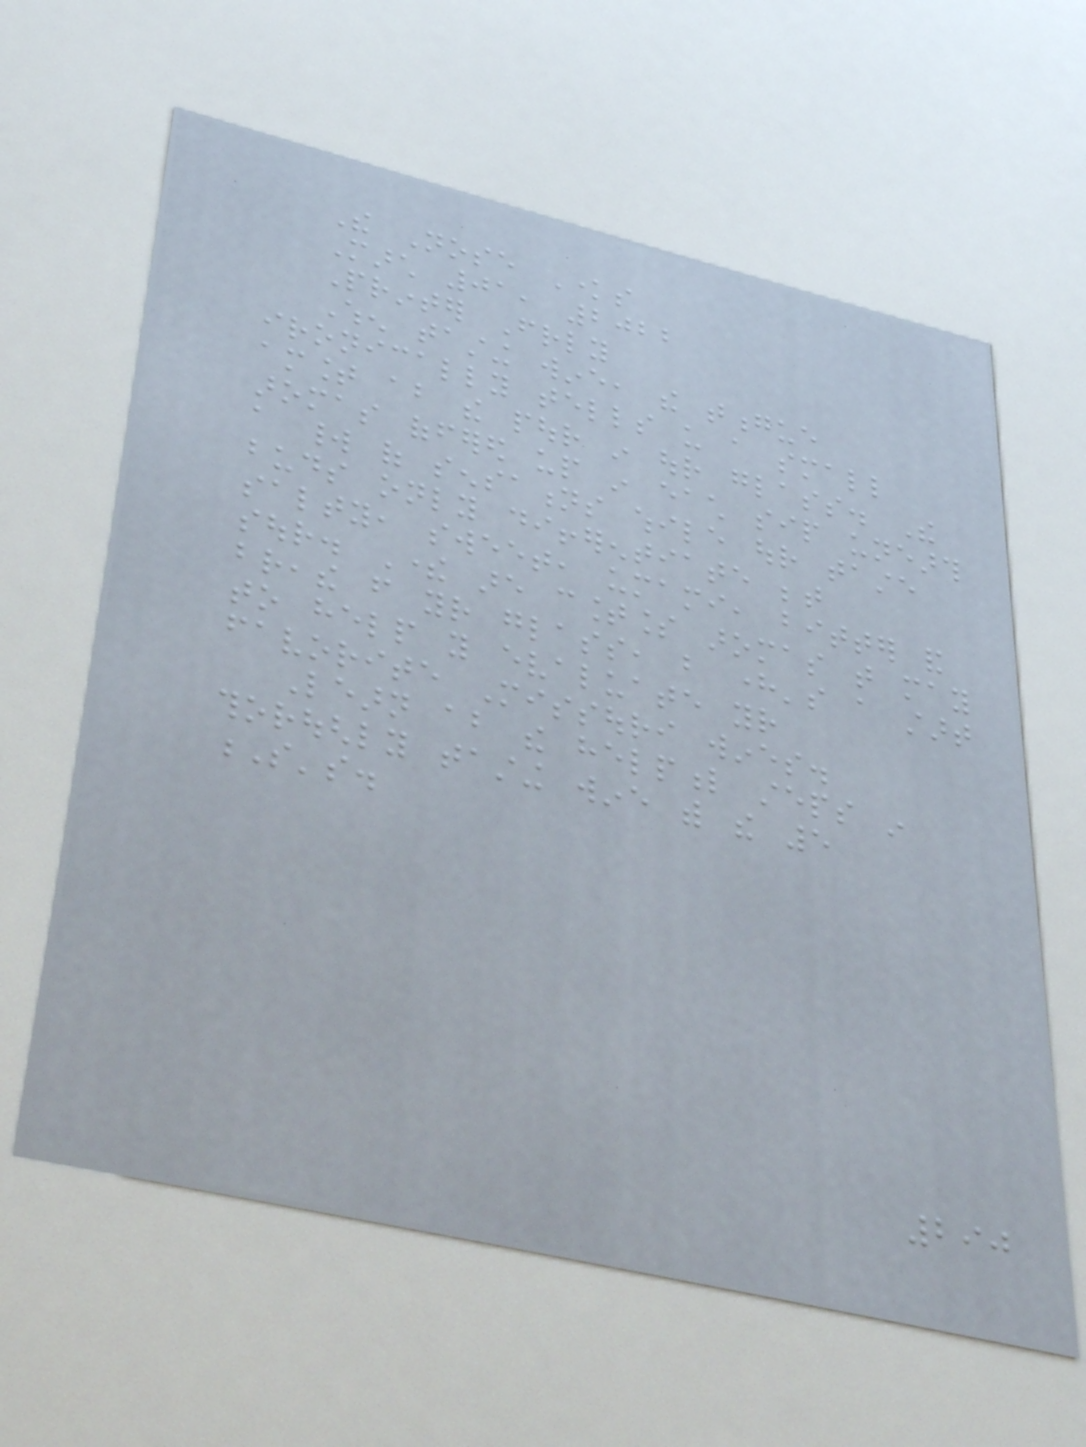The Nose Knows
March 01, 2022
Printer Friendly
When tasting wine, the tongue
ironically tells us a small
amount about the pour in our glass. The
aromas offered up in each sip unearth
a world of sensations while our taste
buds only differentiate between
salty, sweet, umami, bitter and
sour. There are countless aromas that may
breathe from your glass, but here's a start
to help you evaluate your
favorite Missouri wines.
Learn about the helpful steps in
thoroughly tasting wine with the 5
S's.
290
